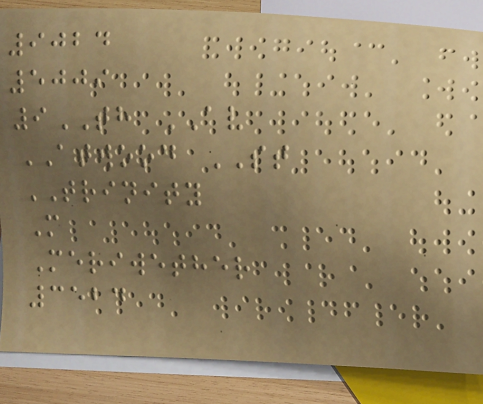9024
5009
9TH AV
ATWOOD ST
TRINITY
M
Meriwether
3524
